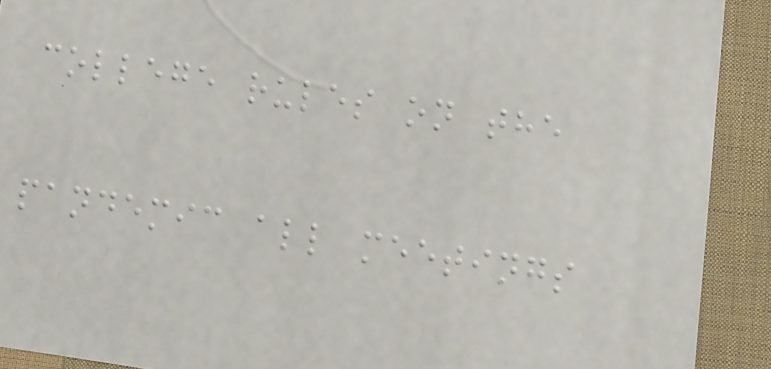college rules on the
pandemic all meetings
